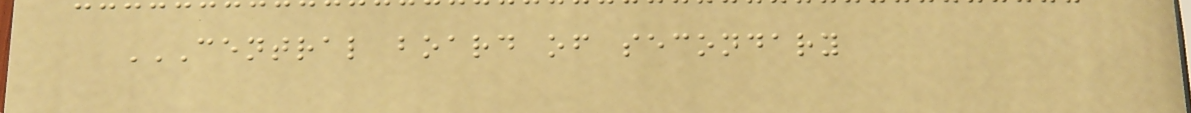CENTRAL BOARD OF SECONDARY
